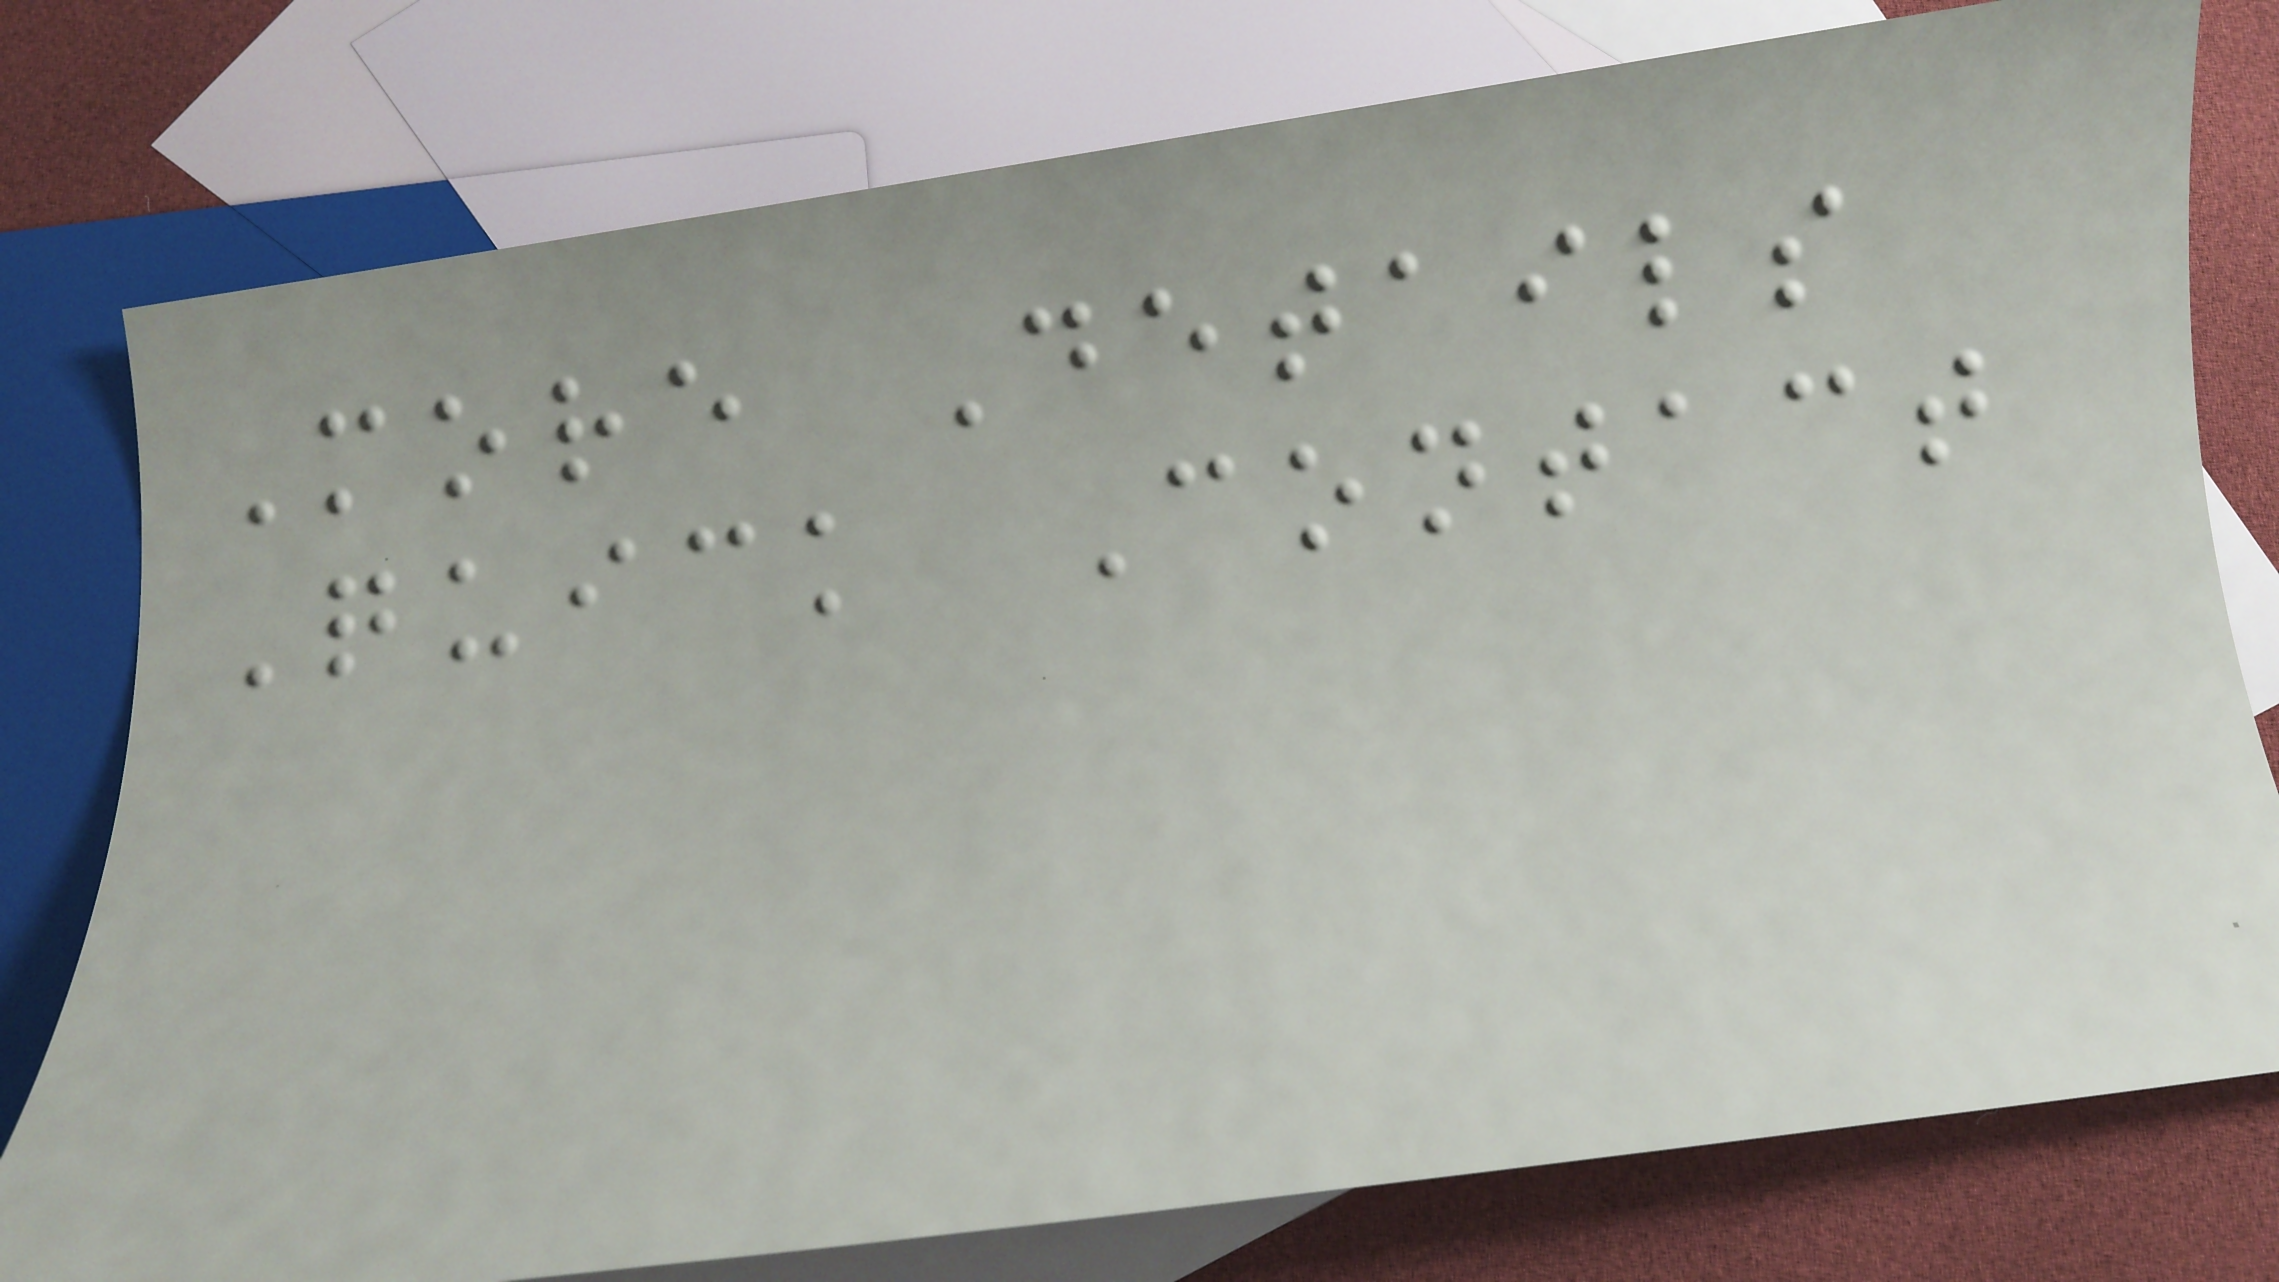More Details
Quick Contact
